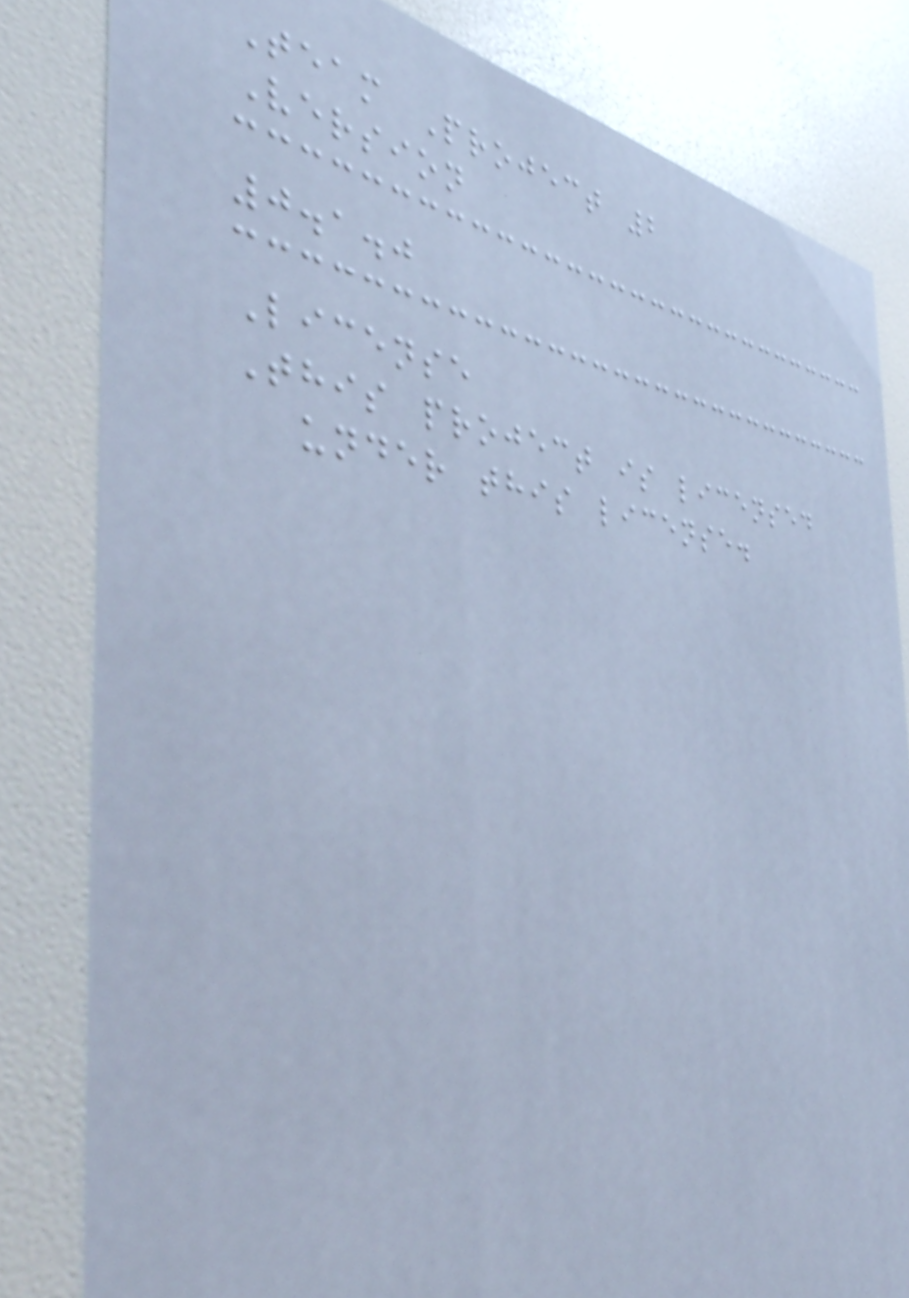Team Project 2
Version
0.1.0
License
This project is licensed
under this license.
